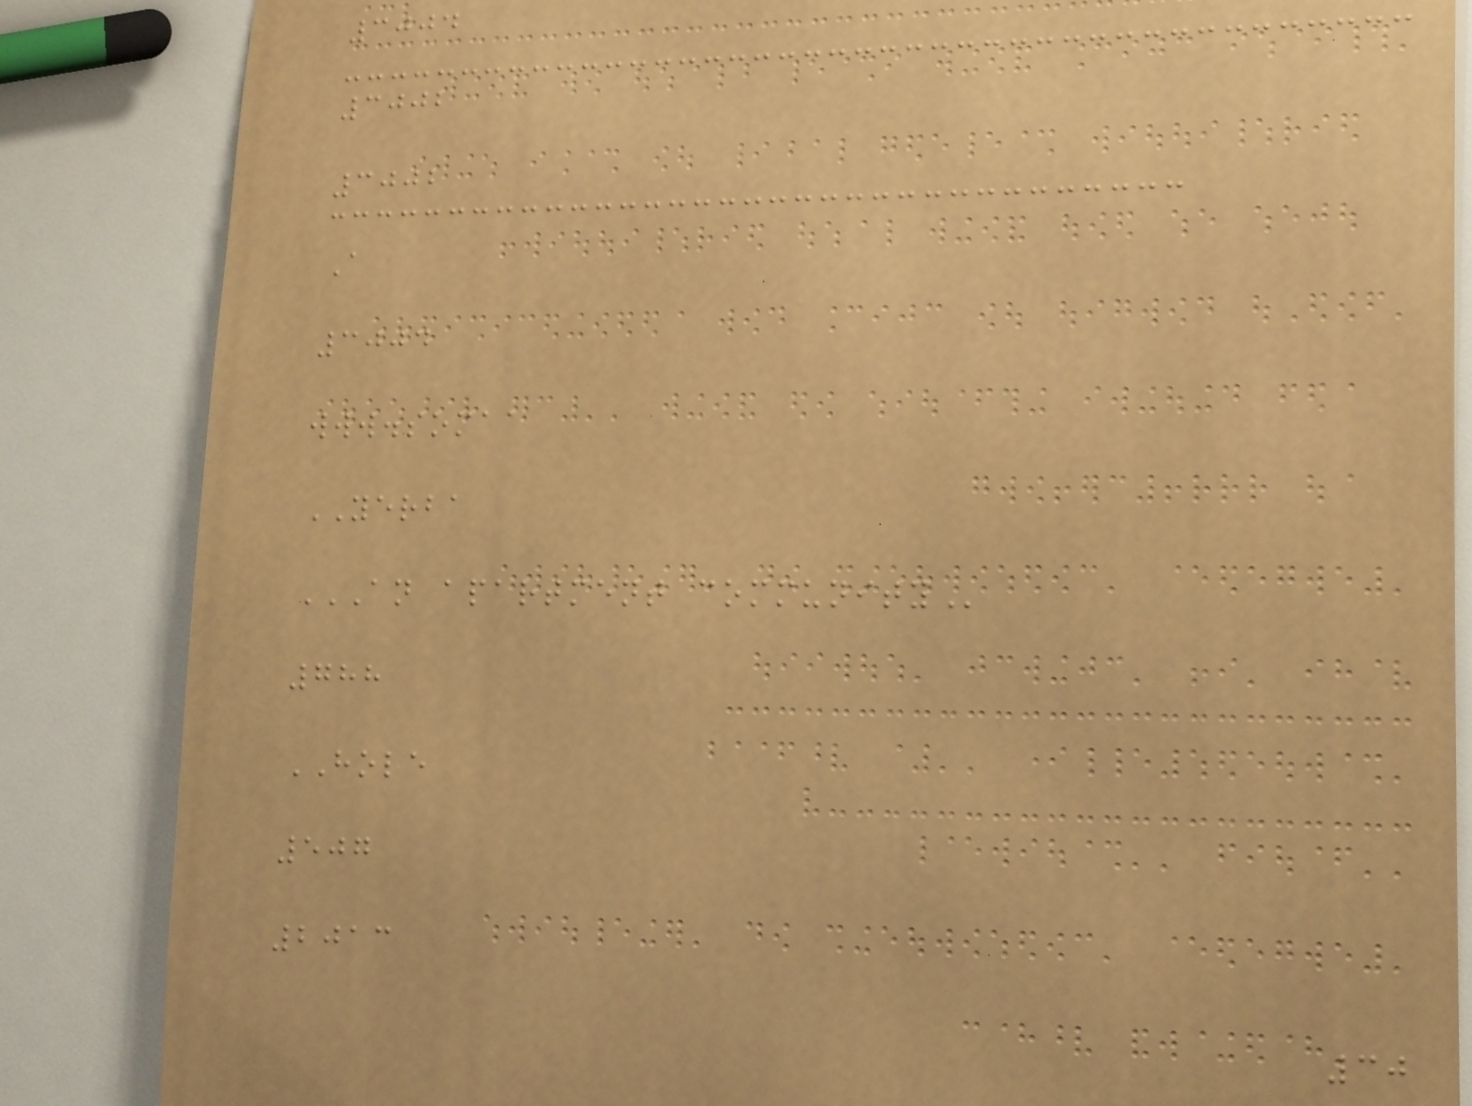3004
3002
3002
A
3004
www.somaa
YERBA
AN APARTMENT COMMUNITY
788
HOLE
507
2013
30
